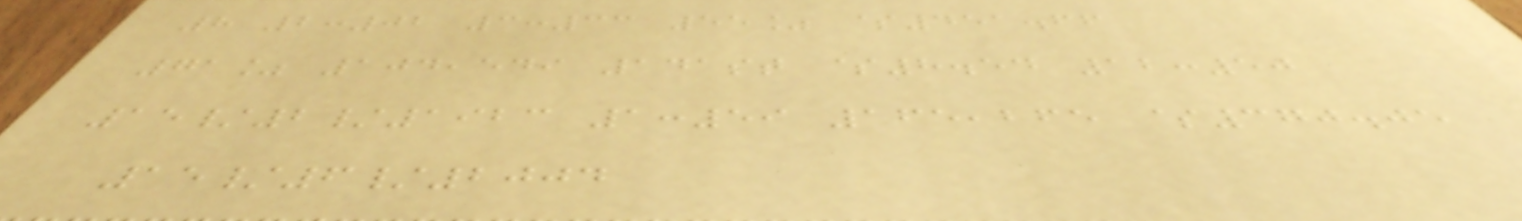8 2:02 3:33 55% $451.66
71% 104,549 141st $8.54 12:50
15/2/1923 1:59 165,265 $370.05
15/6/2004
